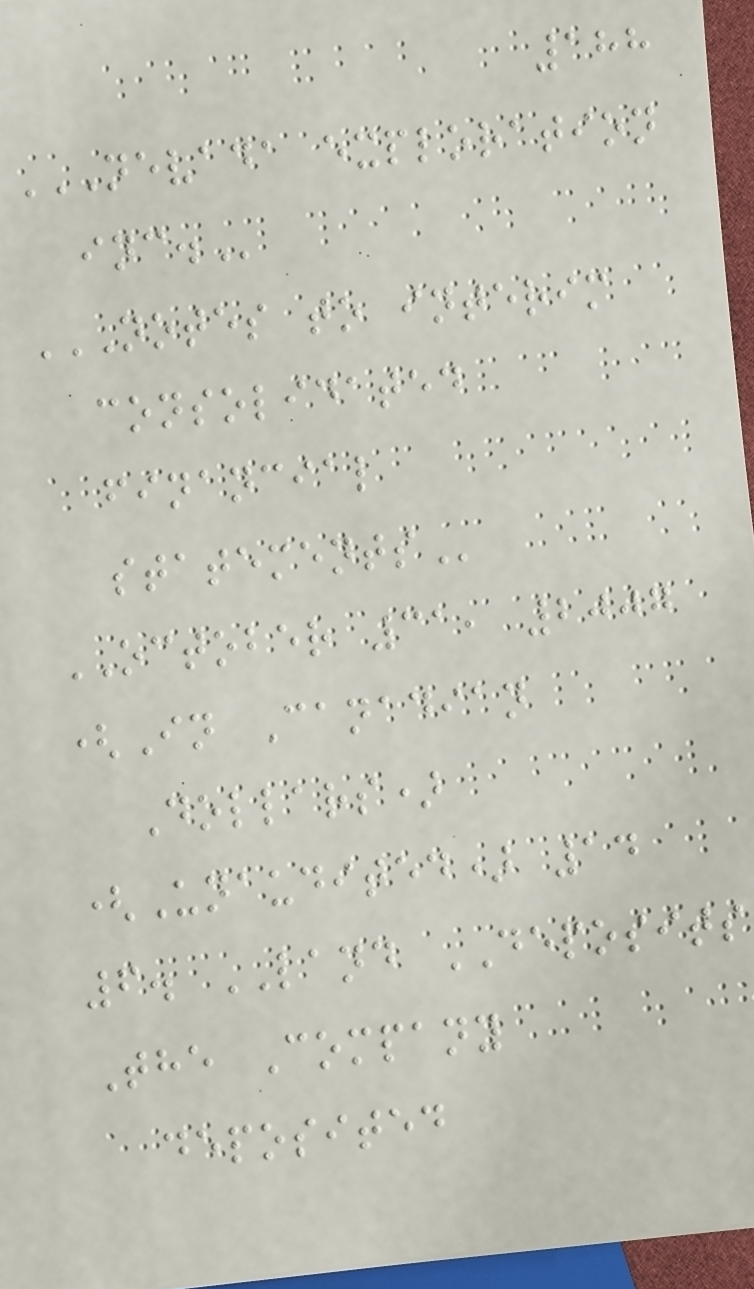188
NEVADA EXPLORATION
INC.
NOTES TO INTERIM
CONSOLIDATED
FINANCIAL
STATEMENTS
OCTOBER 31, 2007
(In Canadian
Dollars)
(Unaudited) 14
6. LAND DEPOSITS
The Company
deposited
